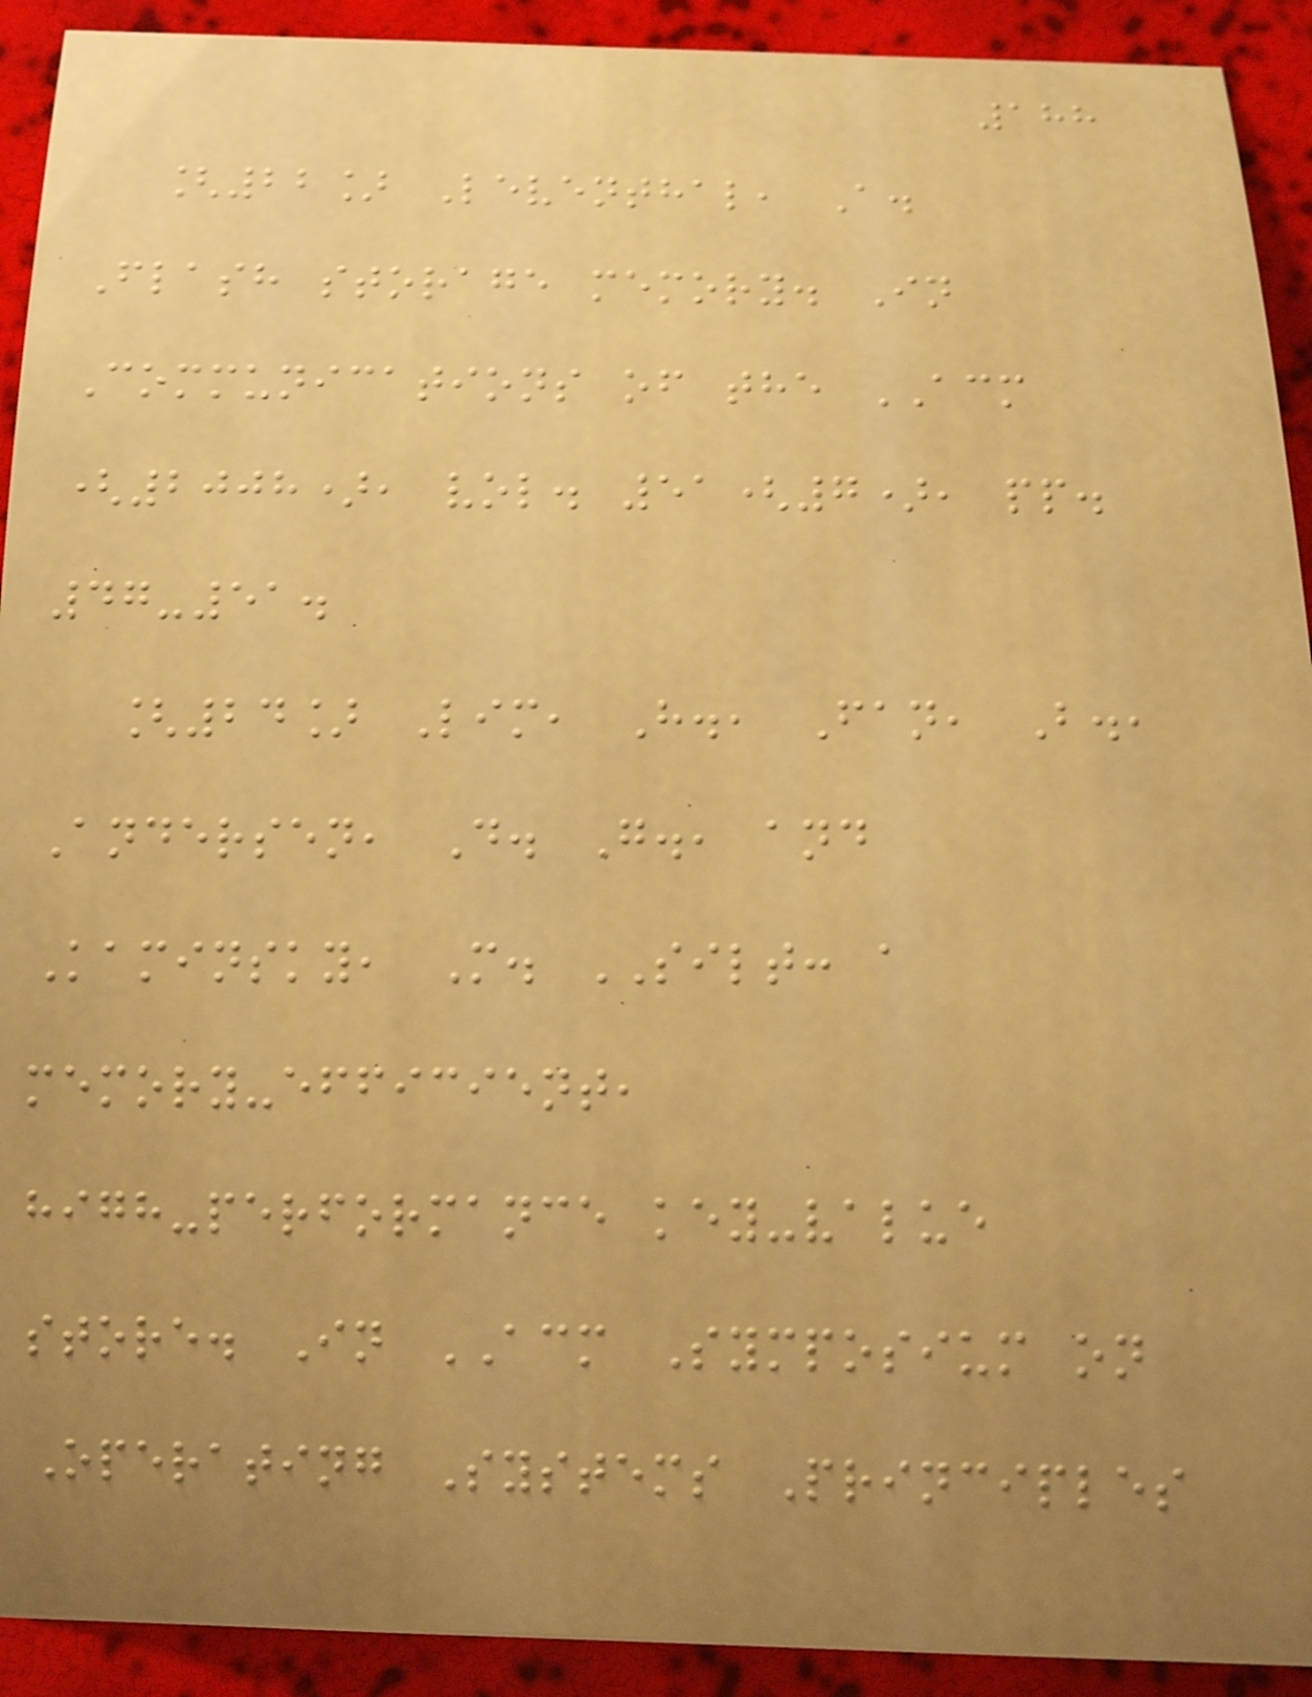188
[22] Leventhal, A.
Flash storage memory. In
Communications of the ACM
(2008), vol. 51(7), pp.
47-51.
[24] Lim, H., Fan, B.,
Andersen, D. G., and
Kaminsky, M. SILT: a
memory-efficient,
high-performance key-value
store. In ACM Symposium on
Operating Systems Principles
